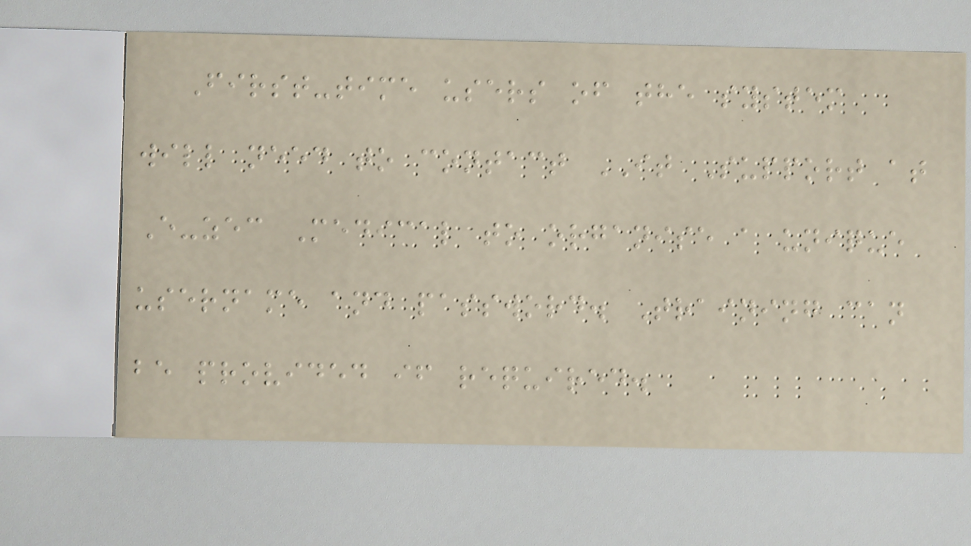First-time users of the system
will need to contact IT Support at
E-zec Medical to organise a unique
username and password. Training can
be provided if required.
